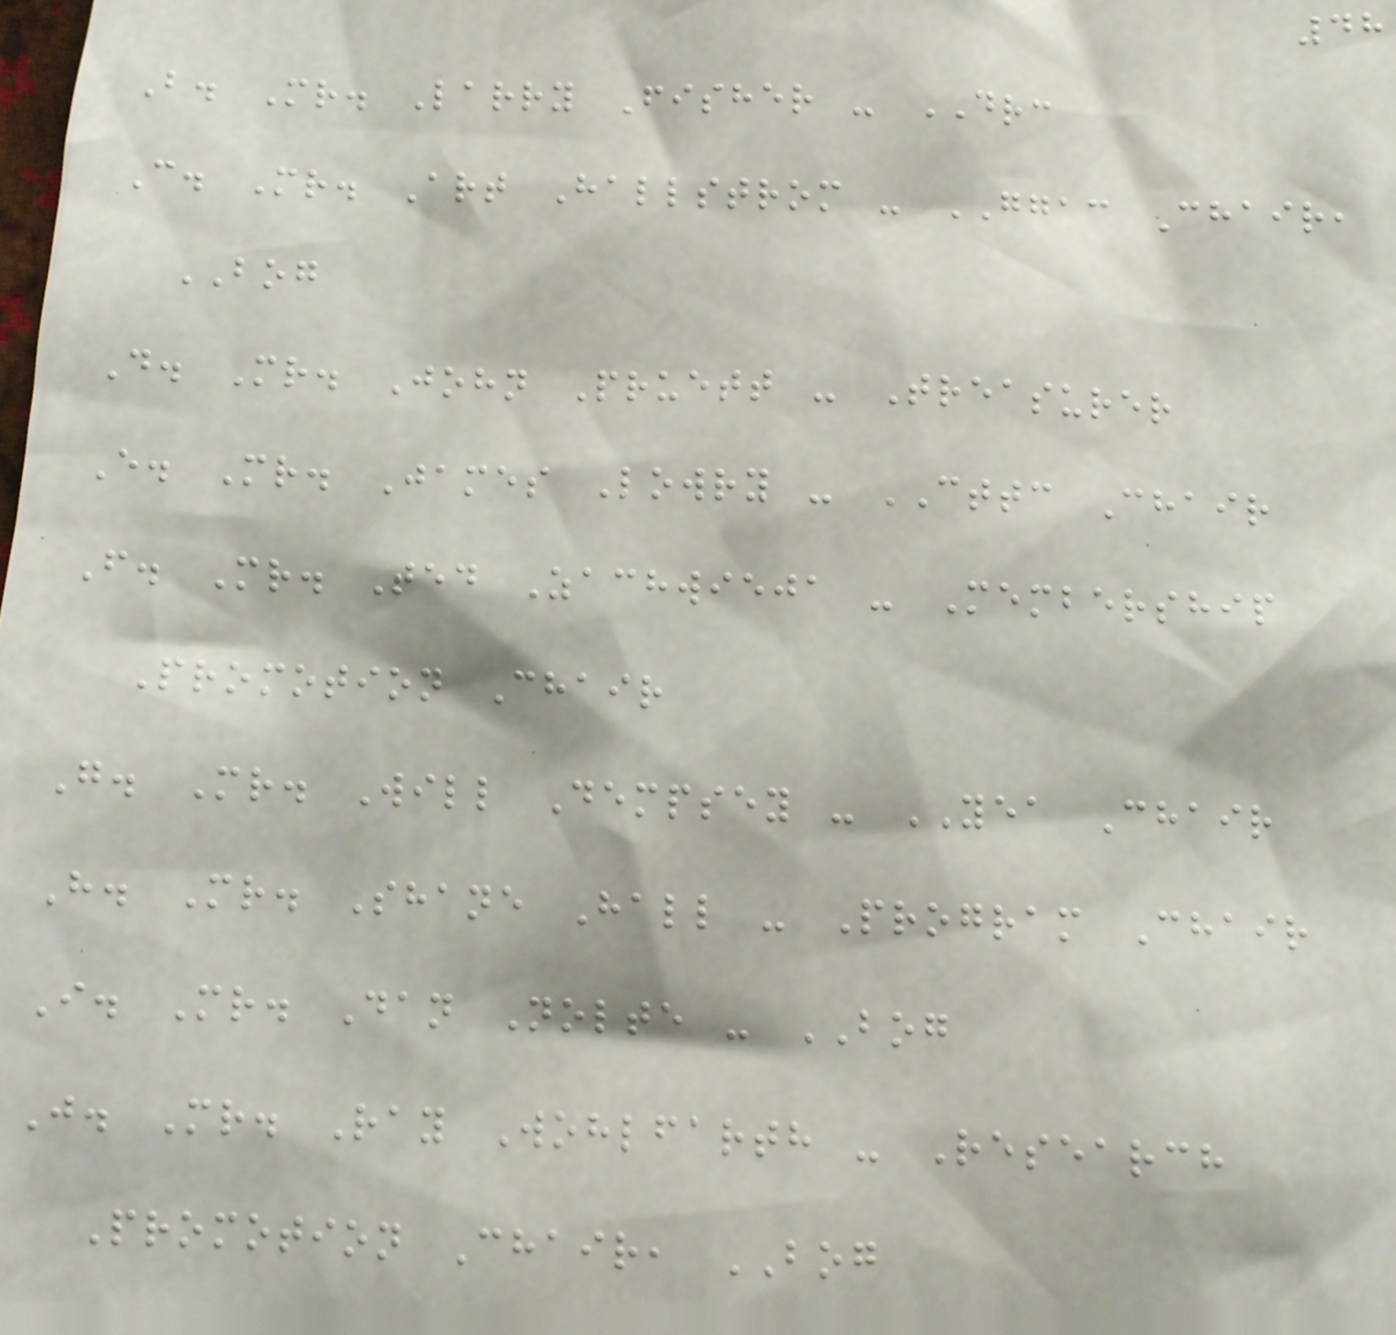48
B. Mr. Larry Fisher - DRC
C. Mr. Art Hallstrom - GGAC Chair,
BOG
D. Mr. John Pruett - Treasurer
E. Mr. James Lowry - CTTC Chair
F. Mr. Ted Zachwieja - Membership
Promotion Chair
G. Mr. Will Dempsey - YEA Chair
H. Mr. Shane Hall - Program Chair
I. Mr. Dan Nolte - BOG
J. Mr. Ray Wohlfarth - Research
Promotion Chair, BOG
